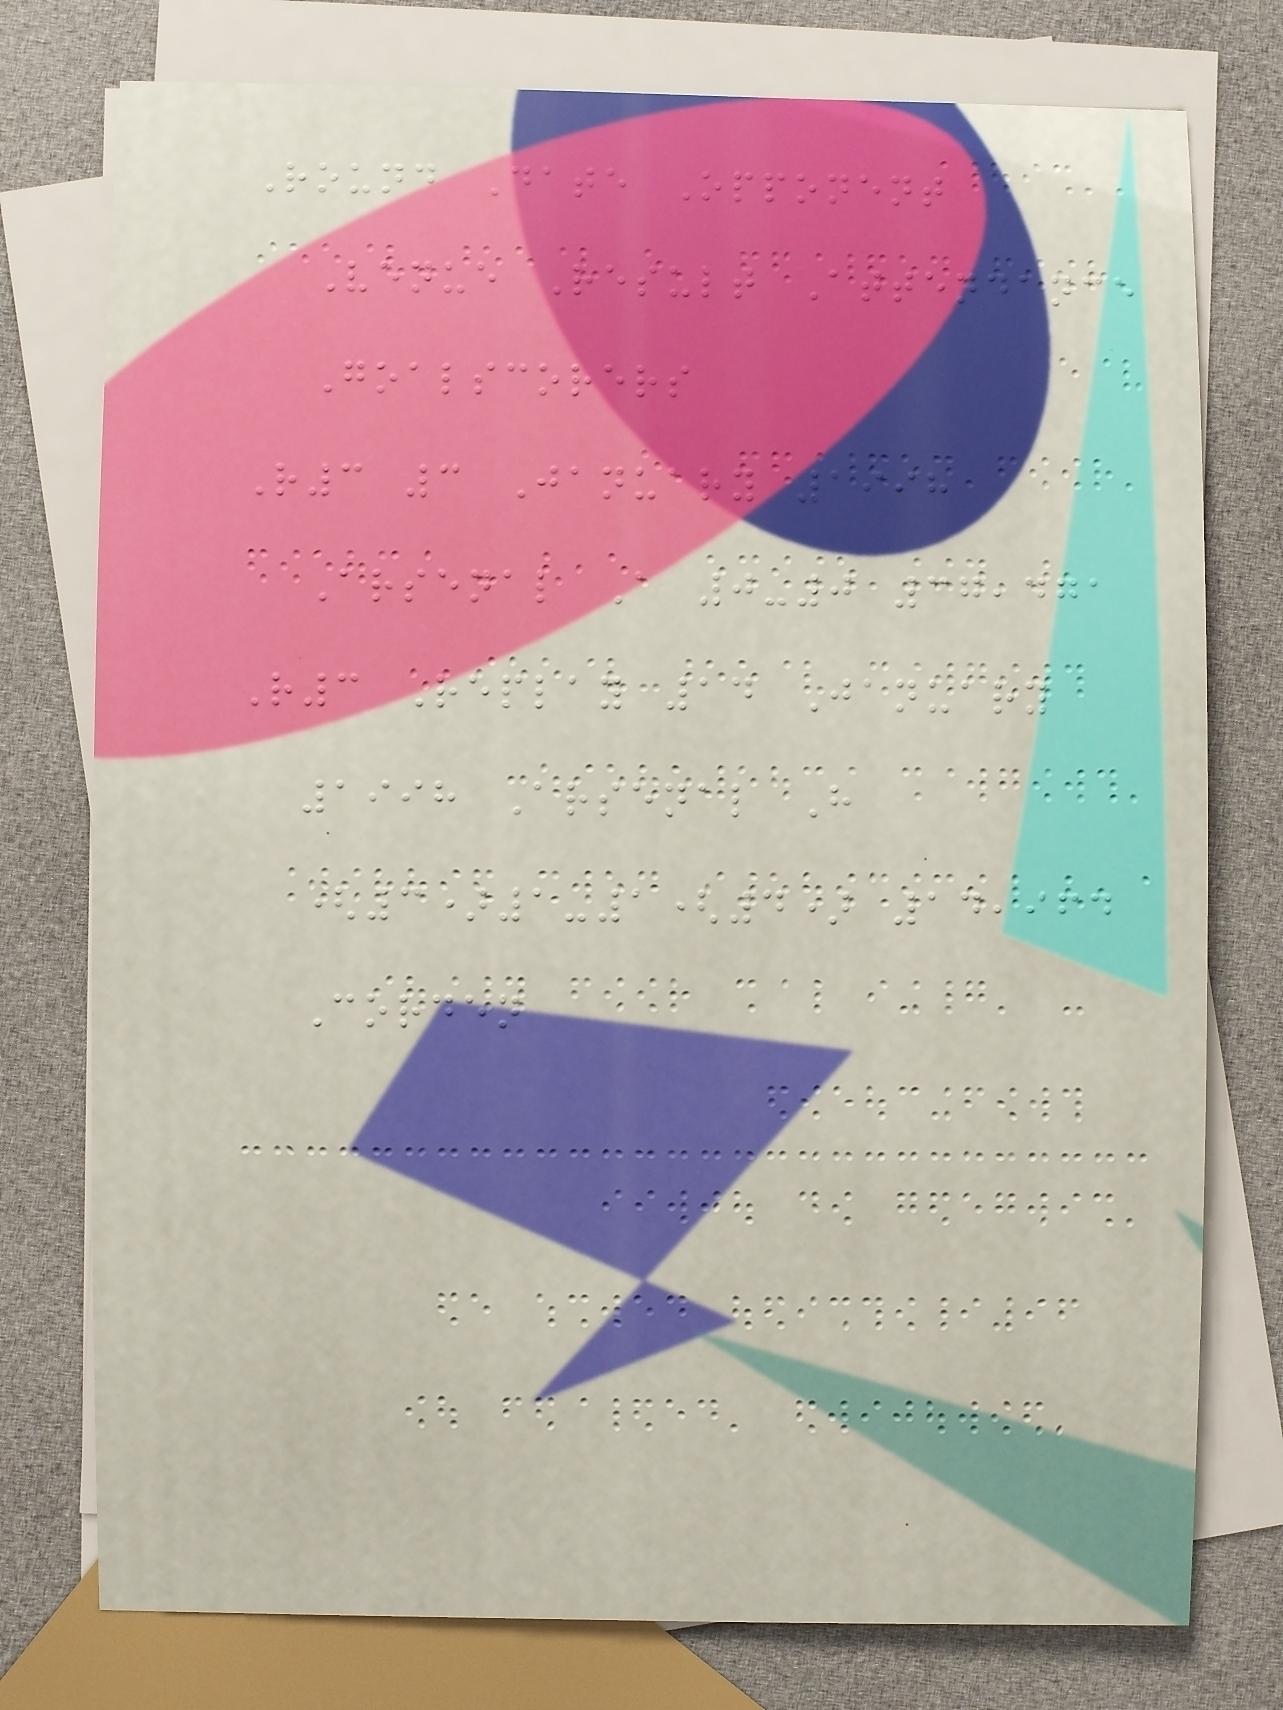Round Date Opponent
Venue Result Attendance
Goalscorers
R3 3 January 1998
Arsenal A 0-0 37,471
R3 Replay 14 January
1998 Arsenal H
(3)1-1(4) 14,964
Corden
